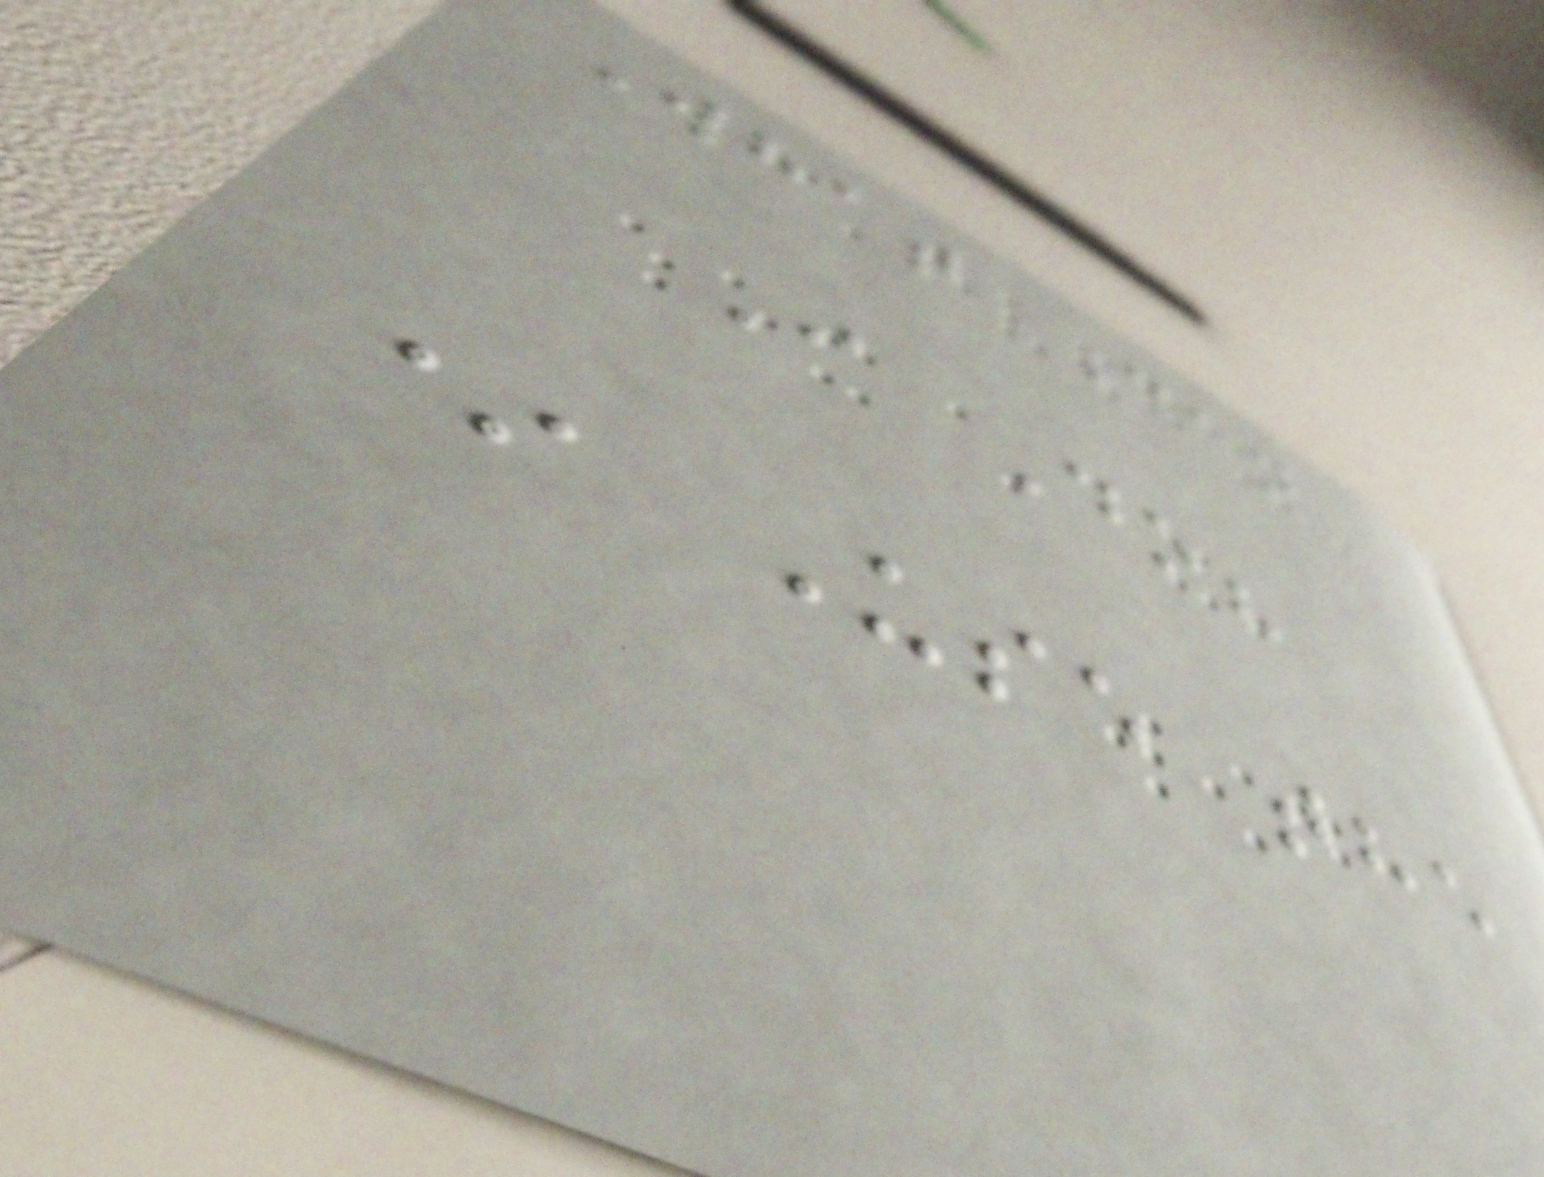What Can
I Do?
* Use the
